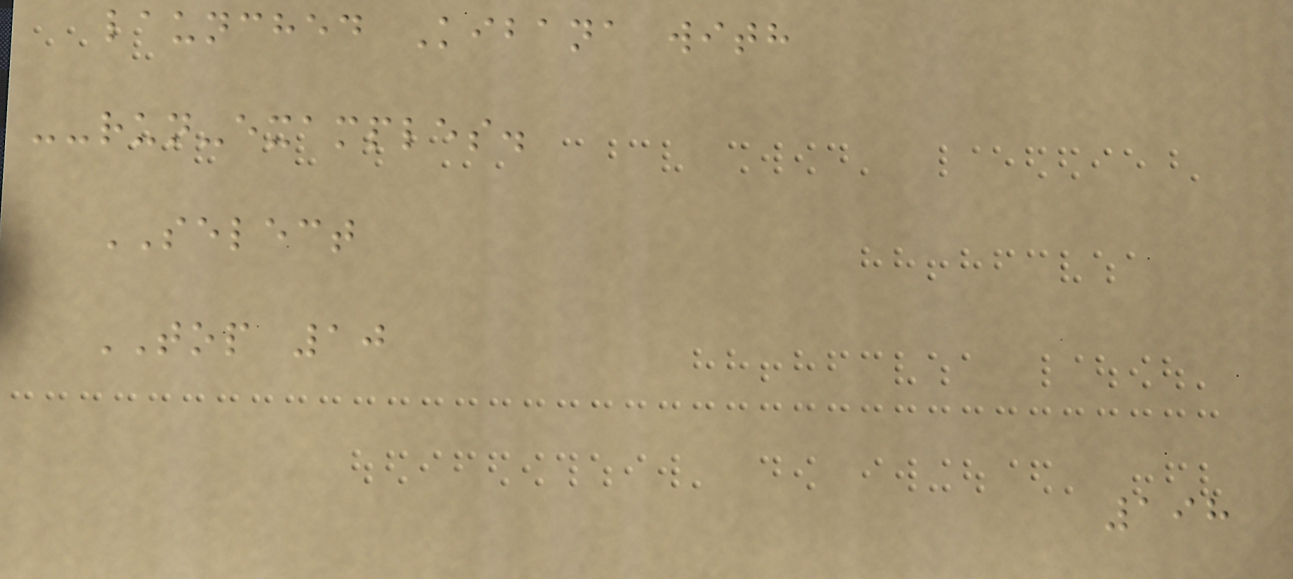launched Kibana with
--run-examples.
SELECT
TOP 10
198
